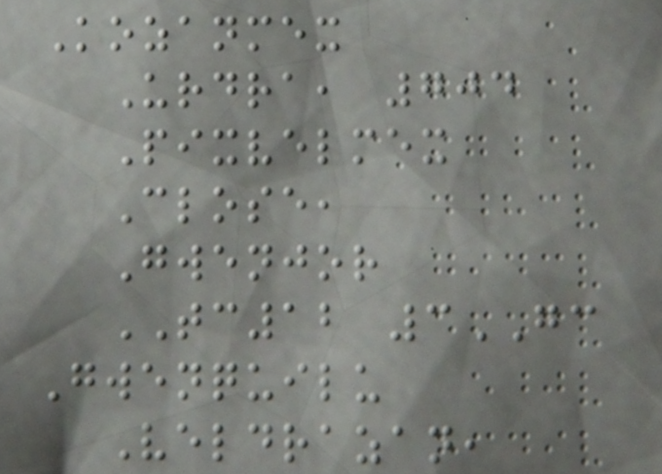Kozanmex
Urdra, 704
Pixvelmex
Close,
Gwenjor
TC12 3GC
Gwenquilu
Veldrazan,
